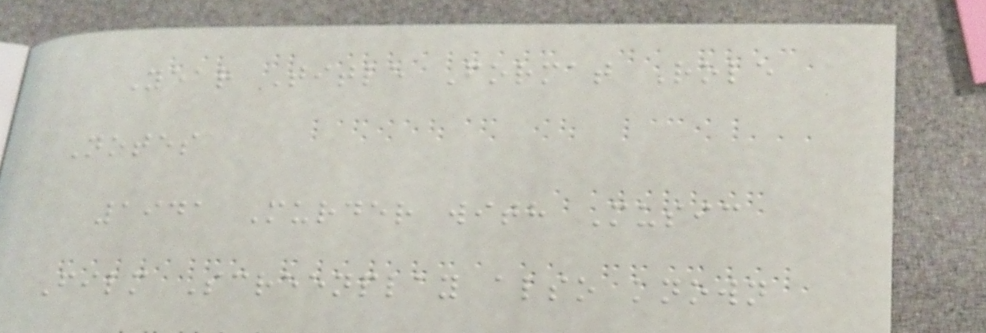Year Title Format Role
Notes
1941 Murder with Music
Film Screenplay also known
